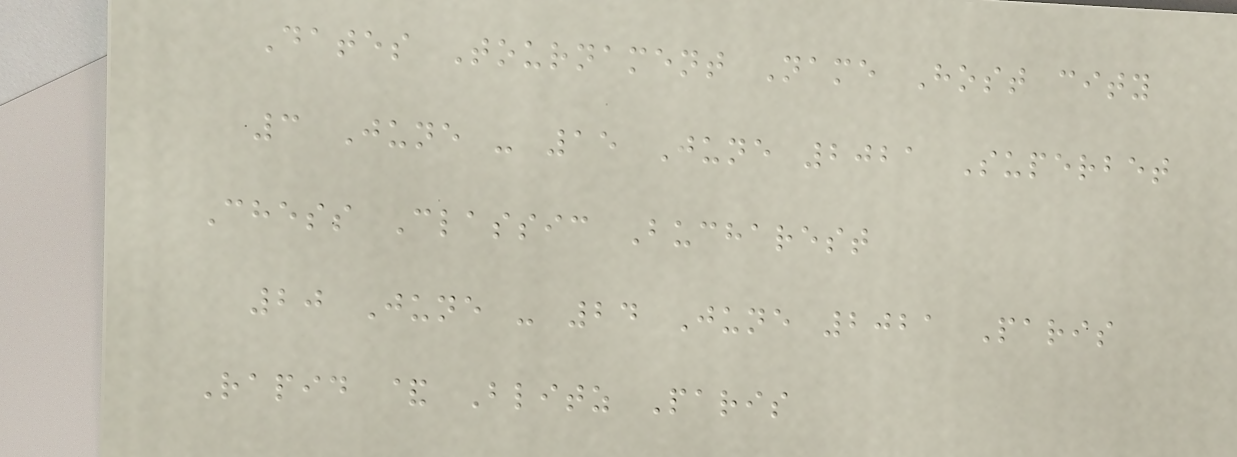Dates Tournament Name Host city
3 June - 15 June 2021 Superbet
Chess Classic Bucharest
20 June - 24 June 2021 Paris
Rapid & Blitz Paris
